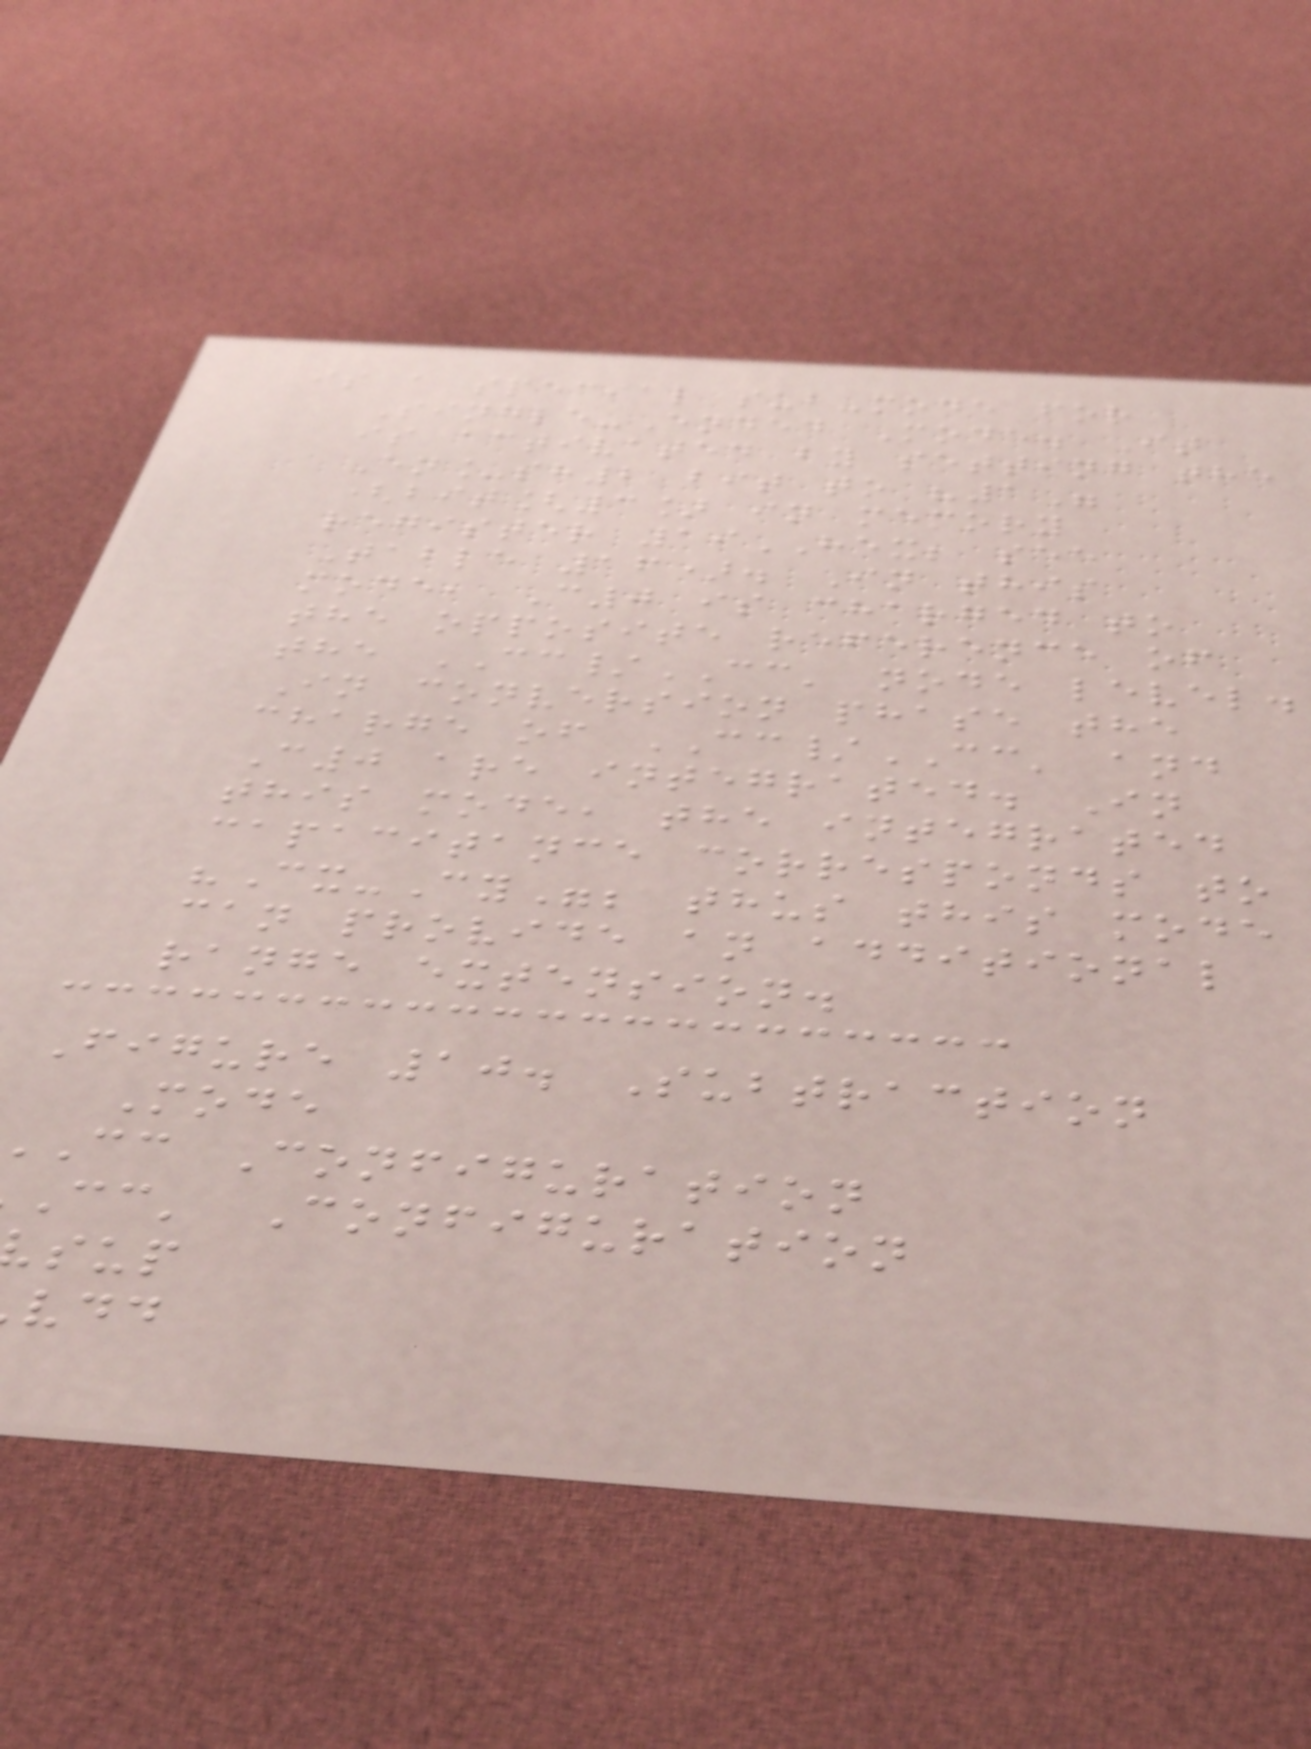is a special sub-mode for
Single-Ended Mode. It
is activated by setting the
En_sh2 bit to "1"
(bit[3] in memory
register 19HEX; see
Table 16). In this
mode, C0 is charged to
the opposite reference of
the CC/CC' node level.
In conversion phase the
charge of CC/CC' and
C0 are integrated. In
this mode, the integrated
capacitance corresponds to
"Cx-Cy"; thus this mode
can provide an additional
range extension.
Figure 10. Subtraction
Mode
cc Configuration
cc' Configuration
